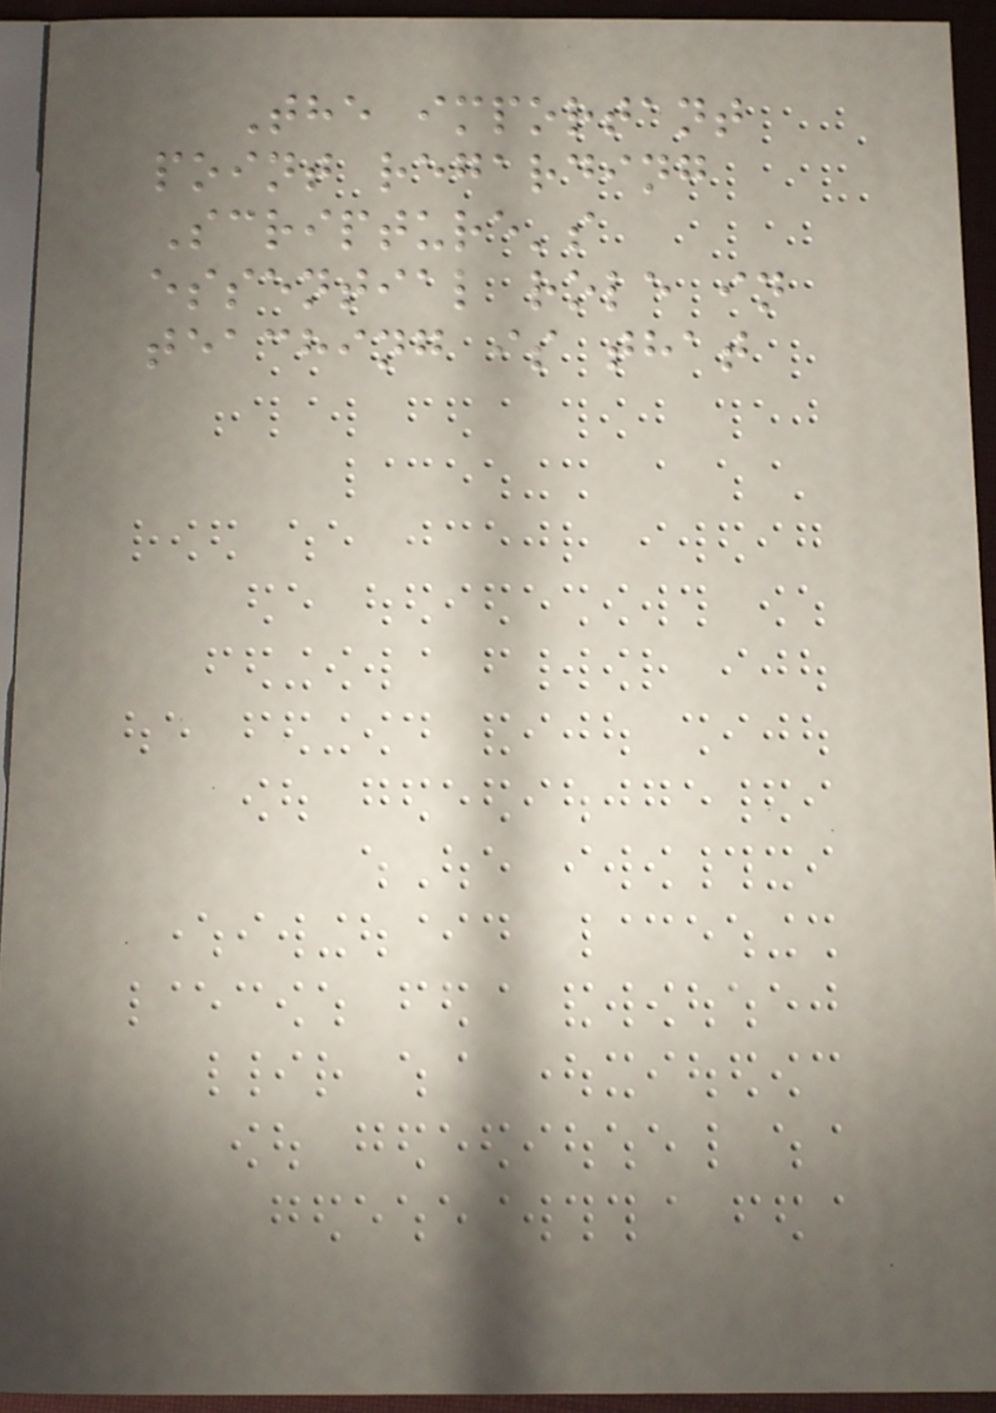The important
point regarding
Scripture's
essential role in
teaching is that
